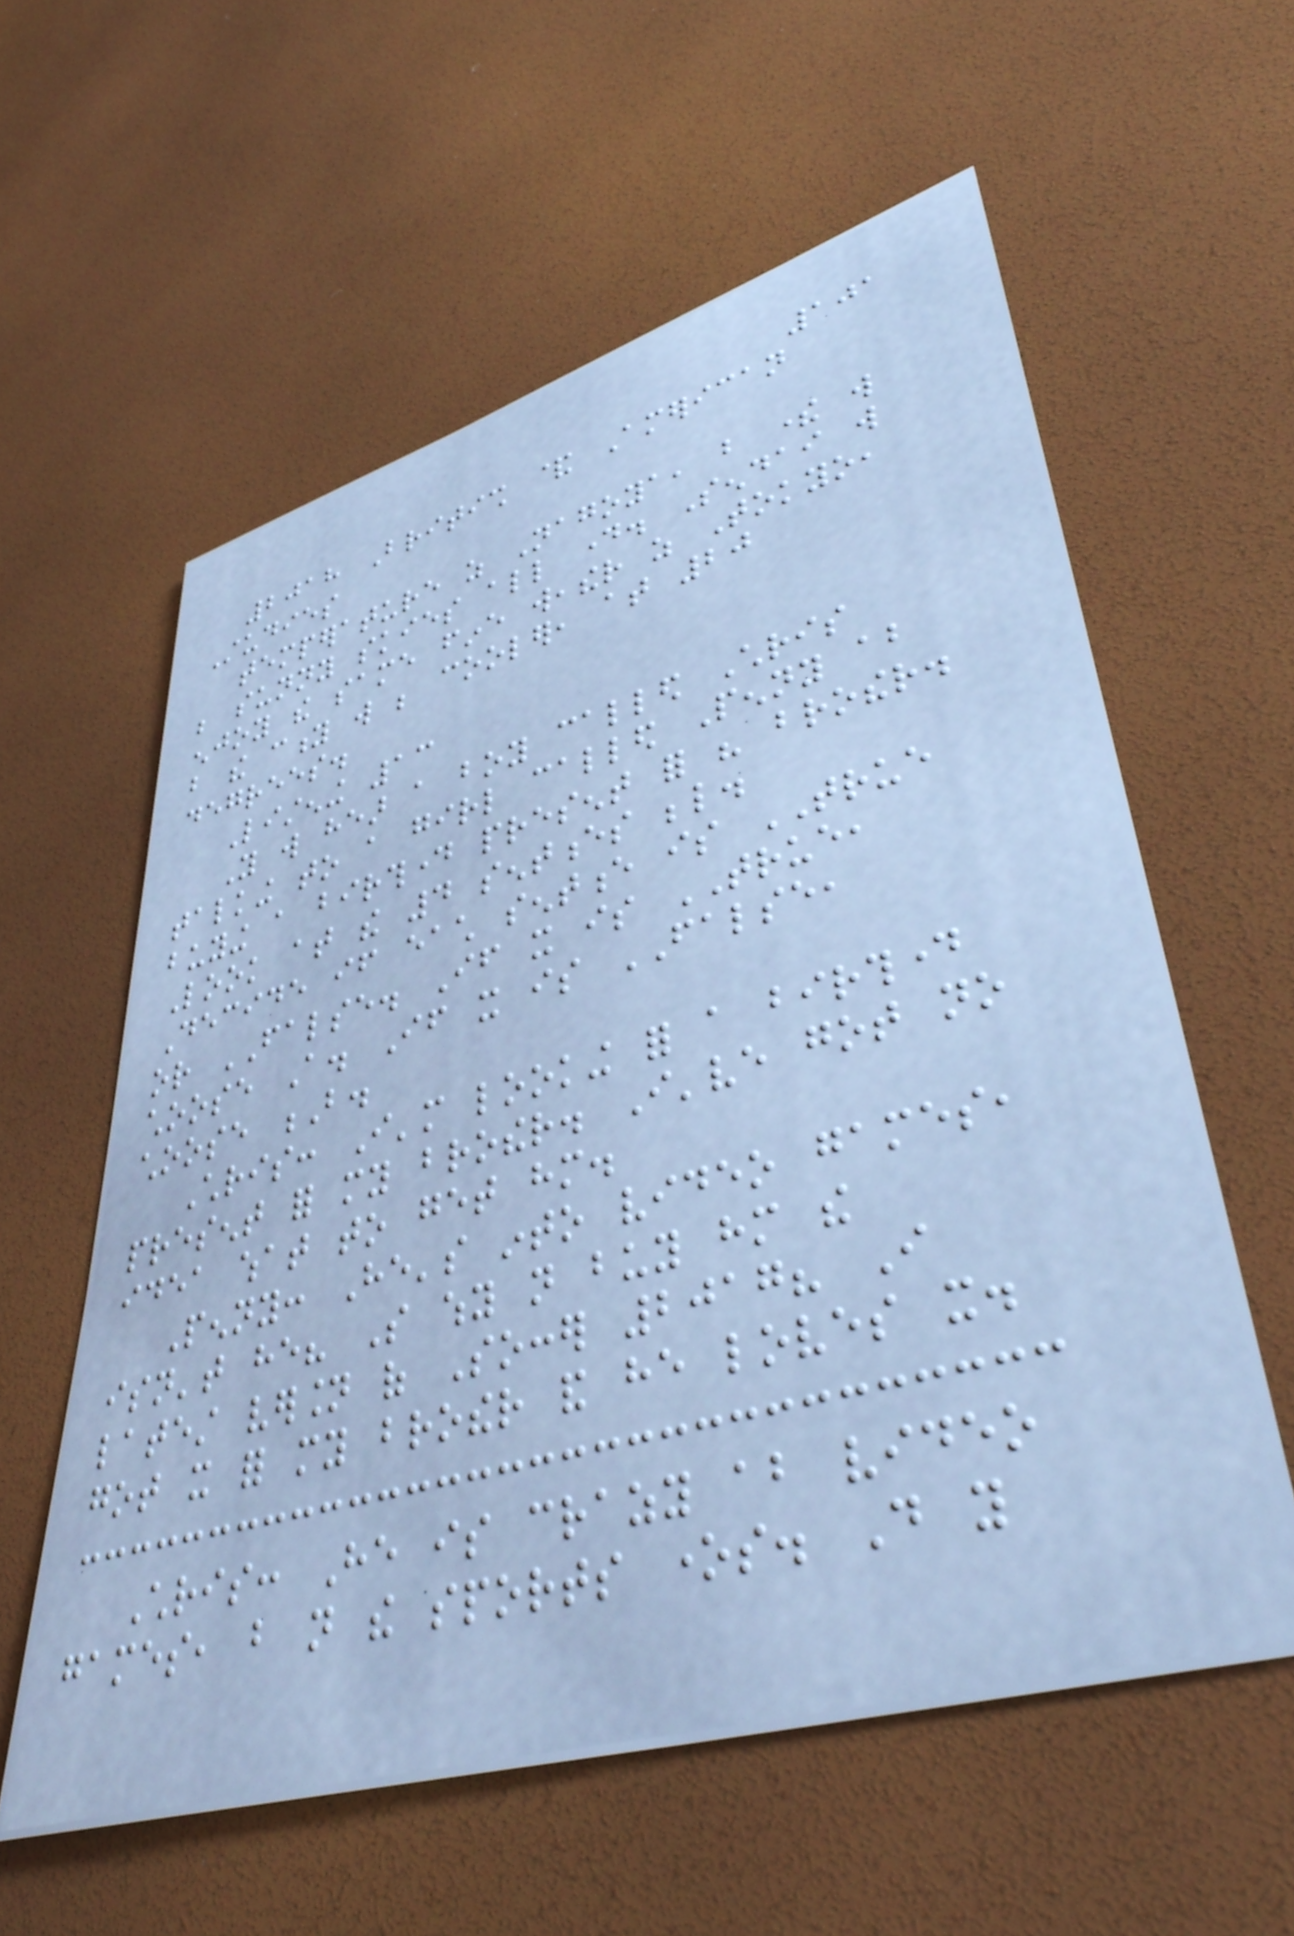101
2018 British & American
Studies
temperature as Nagoya, but there will
be sunny skies all day. Sendai will
enjoy the same fine weather as Tokyo,
but the city will be cooler, at 20
degrees.
Listening 13
You will hear a boy called Chris
talking to a girl called Penny about
buying a birthday present for his brother.
Look at the 4 sentences below.
Decide if each sentence is TRUE
or FALSE. If it is TRUE,
choose A. If it is FALSE,
choose B.
Chris: I'm looking for a birthday
present for my brother. I've got no
idea what to get him.
Penny: He's into video games,
isn't he? So why not buy him the
latest version of Soccer 2017? I
got it for my brother and he loves it.
Chris: He is crazy about video
games, but not the sports ones. Do you
